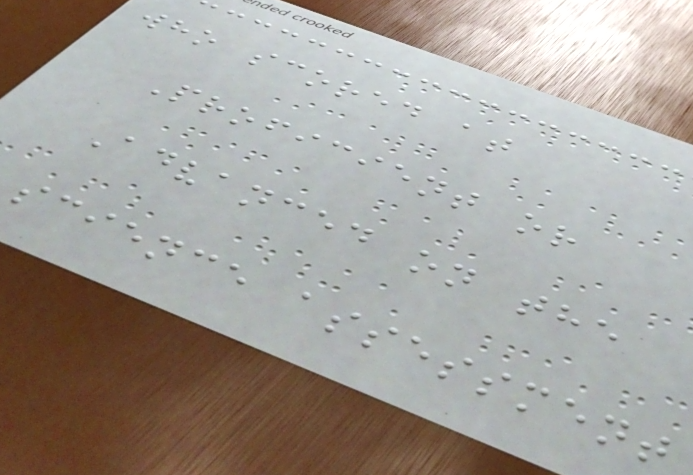who scored at
Proficient or
Advanced on the
science assessment
